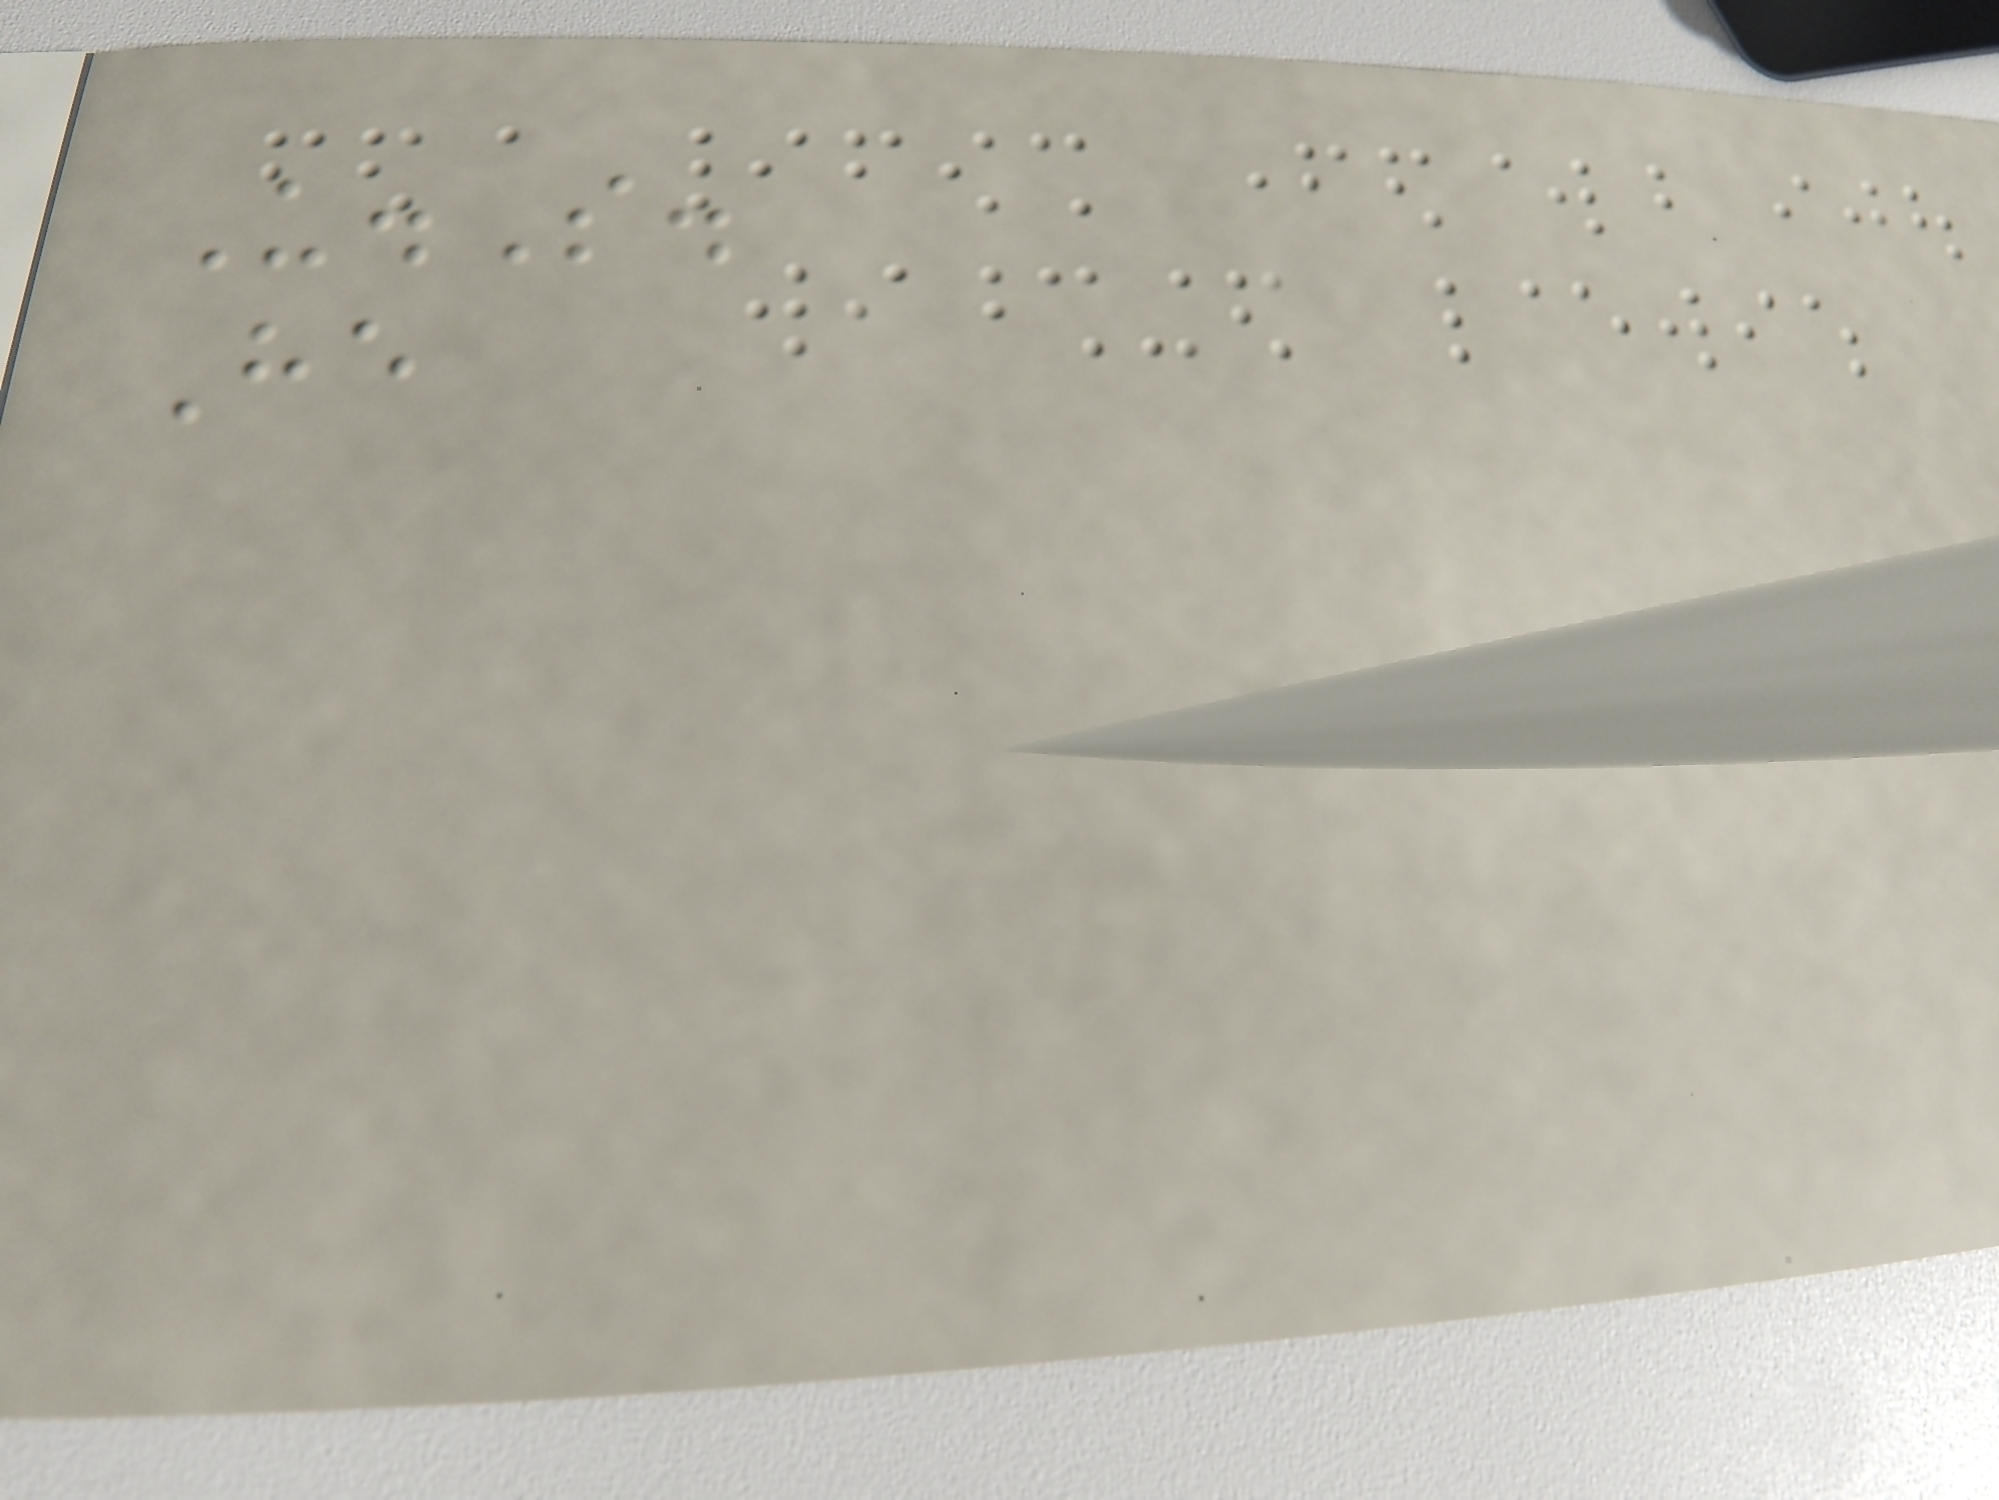U.S.
He
